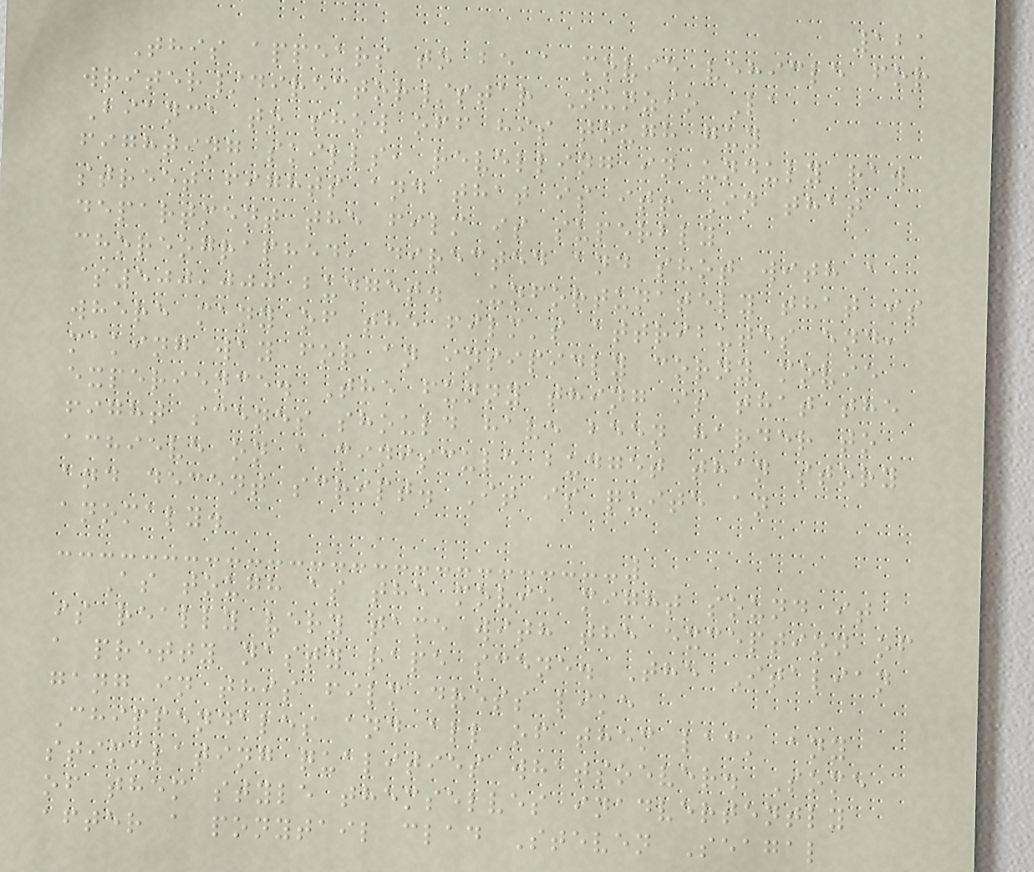121
This appears to be a movie vehicle for
writer/director/star Nunzio La
Bianca to show off his tough guy
fighting skills, revelling in unduly raw
street fights and that is it! In that
department the film is superbly
choreographed, directed and shot with a
$500,000 budget. Unfortunately that is
where many of the film's attributes end,
making way for an insipidly corny movie
experience. The funny thing is that the
fight scenes should have been harder to
achieve on a miniscule budget than story
and decent script. It is quite an
anomaly.
As tough as the movie might sound it
is really very tame with the exception of
a pretty nasty rape scene. The Italian
gang in this film dress like
Chippendales and all of them lack any
stimulating qualities whatsoever. Some
of them style themselves inadvertently
after a ponytail clad Steven Seagal
